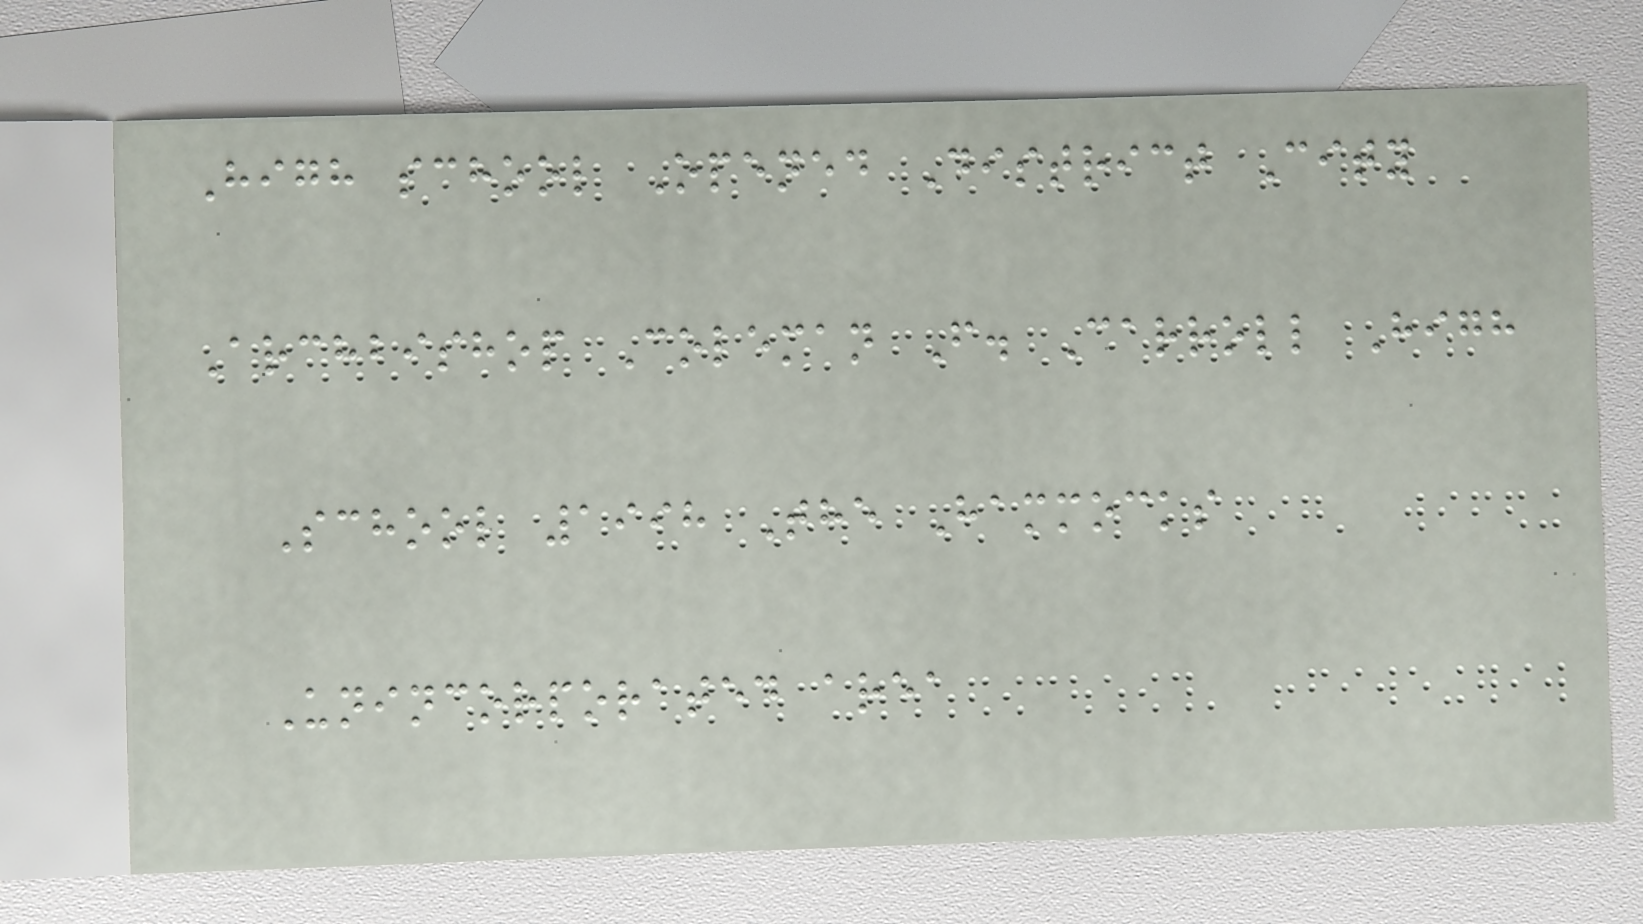High school Opened District City
Archbishop Coleman F. Carroll High
School 1998 The Hammocks
Unincorporated area
